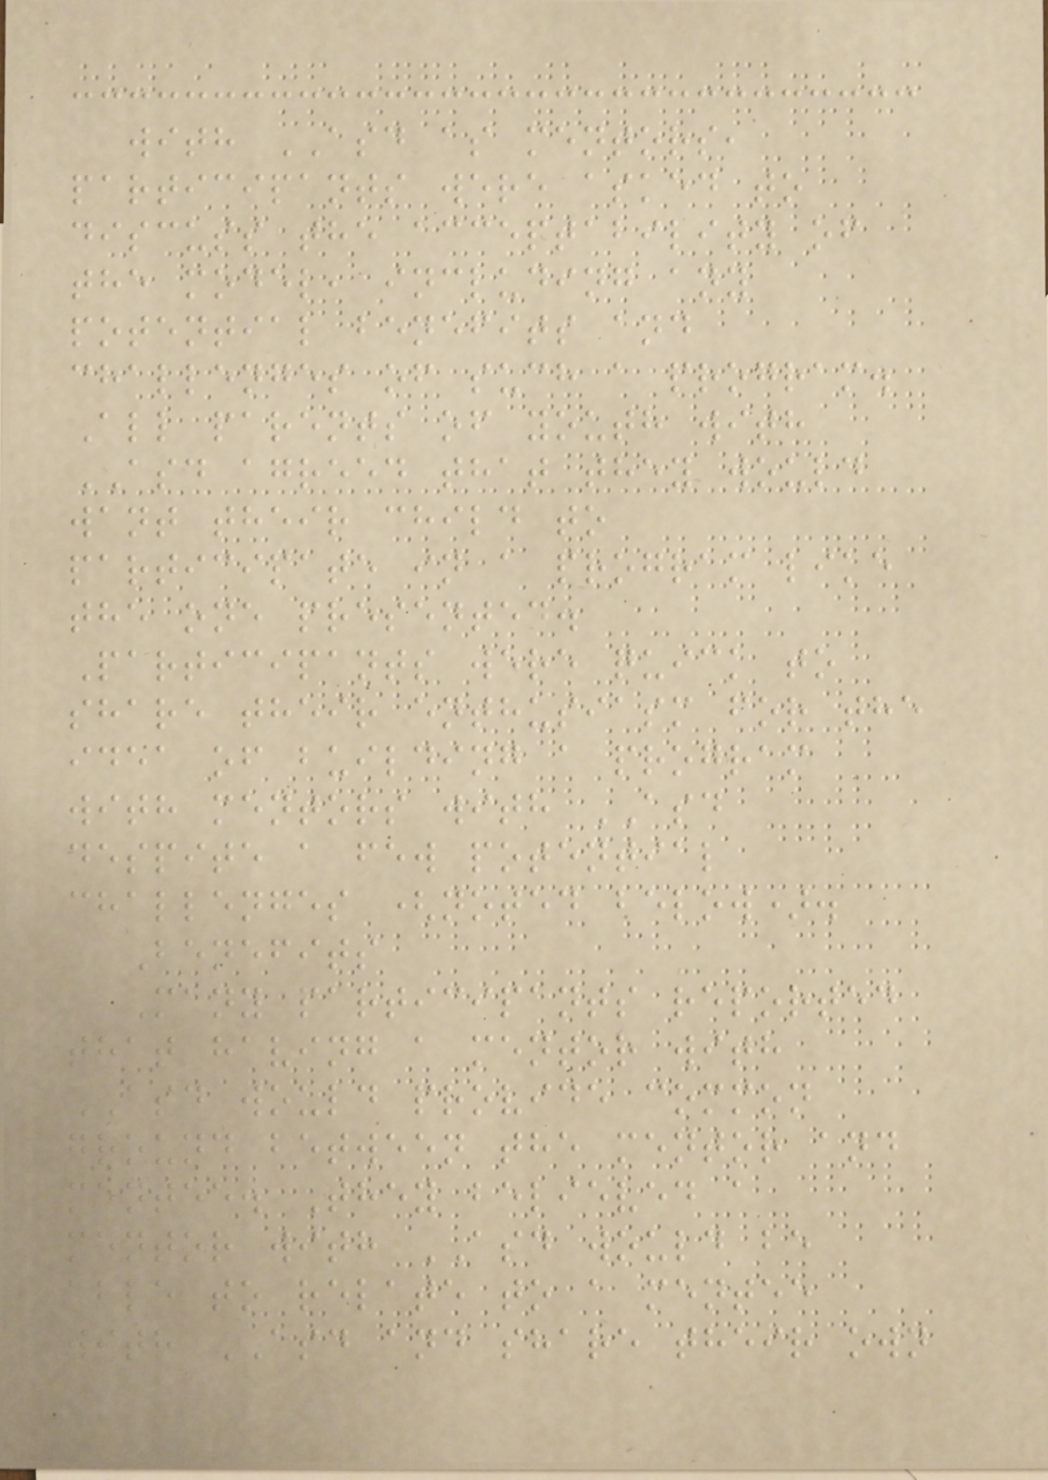with ASD as mentors,
participants were asked to
discuss the acceptability of
the model, including any
potential benefits and
challenges of such a program.
All parents of youth with
ASD agreed that they would
want their child to
participate in a program like
the one presented.
Participants were quick to
share their enthusiasm for the
idea of building a program
with mentors with ASD
despite a few potential
challenges (noted below).
Benefits
Many participants reported
that having a mentor with
ASD would provide common
ground between the mentor and
mentee. They believed a
mentor with ASD would be
able to relate to a mentee
with ASD and share their own
